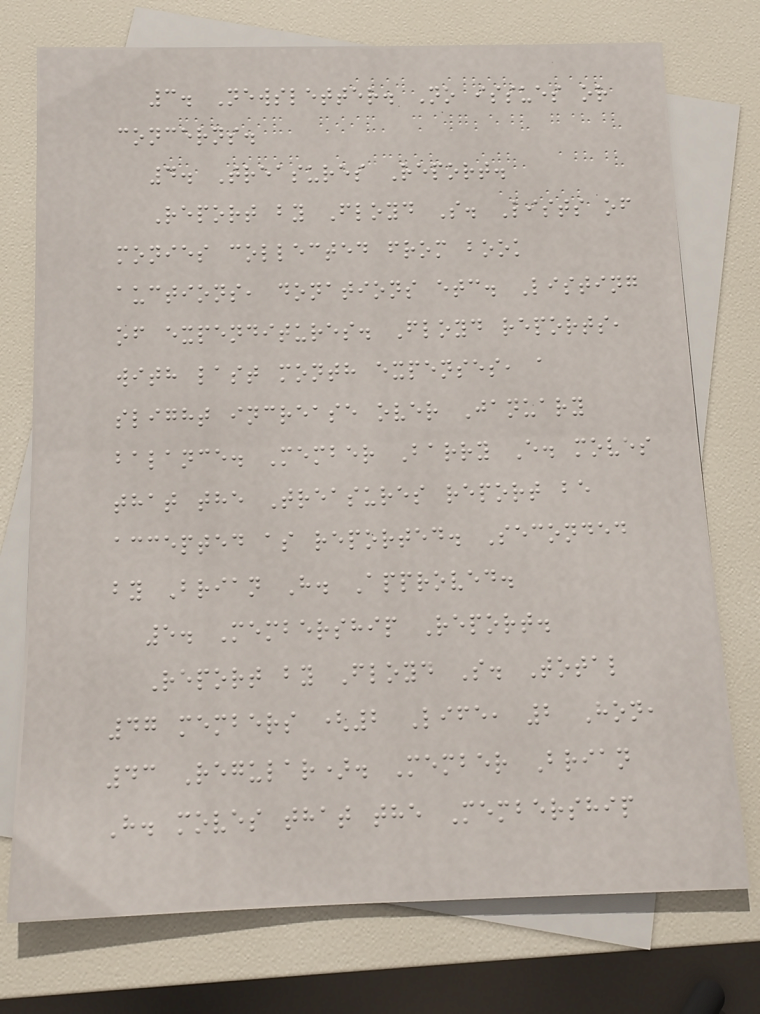3. Newsletter. No issues or
concerns.
4. Treasures Report.
Report by Floyd S. Lists of
monies collected from book
auctions, donations etc. Listing
of expenditures. Floyd reports,
with last month expenses, a
slight increase over January
balance. Member Barry E. moves
that the Treasures report be
accepted as reported. Seconded
by Brian H. Approved.
5. Membership Report.
Report by Floyd S. Total
47 members (2 Life, 2 Hon,
43 Regular). Member Brian
H. moves that the Membership
